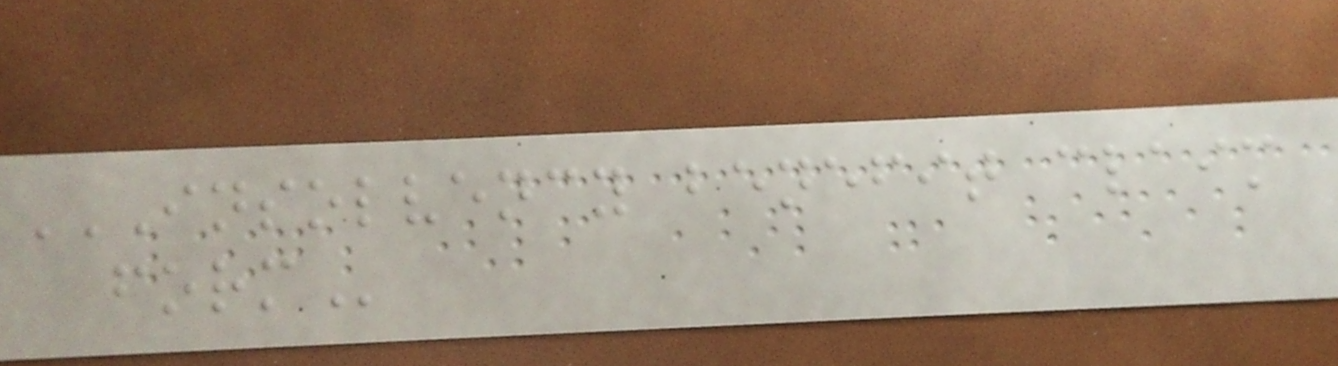INSOLVENCY BENEFIT CLAIM
FORM
